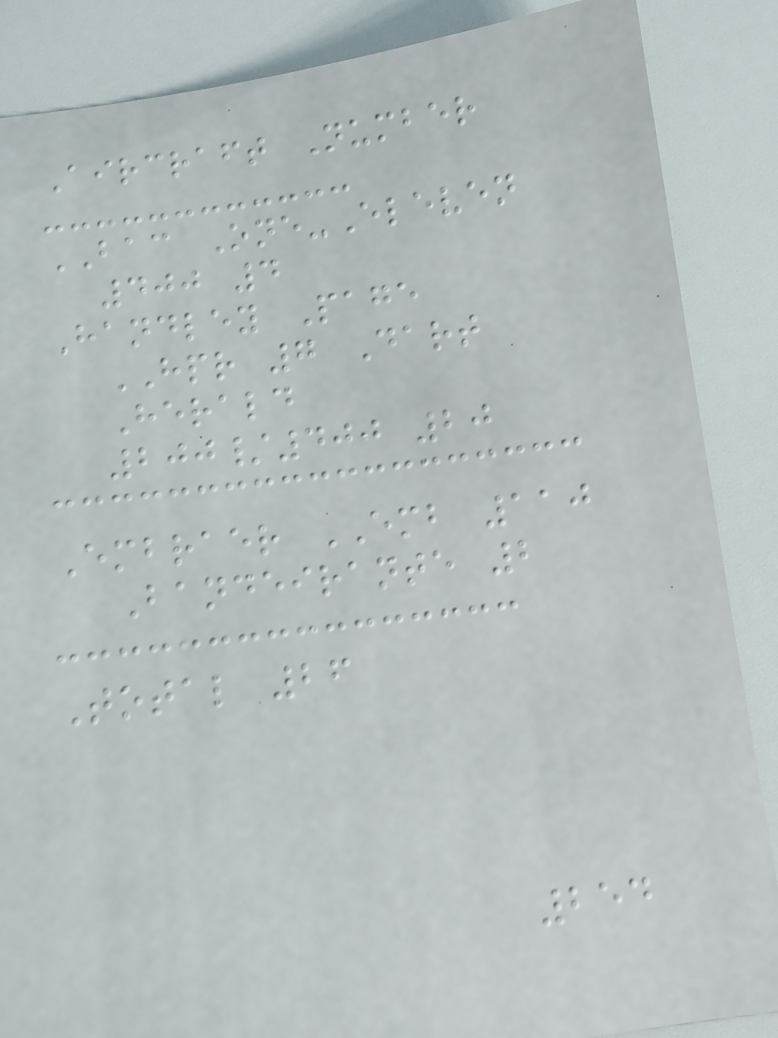Aircraft Number
BAC One-Eleven
400 4
Handley Page
HPR 7 Dart
Herald
200/400 20
Embraer EMB 110
Bandeirante 2
Total 26
254
